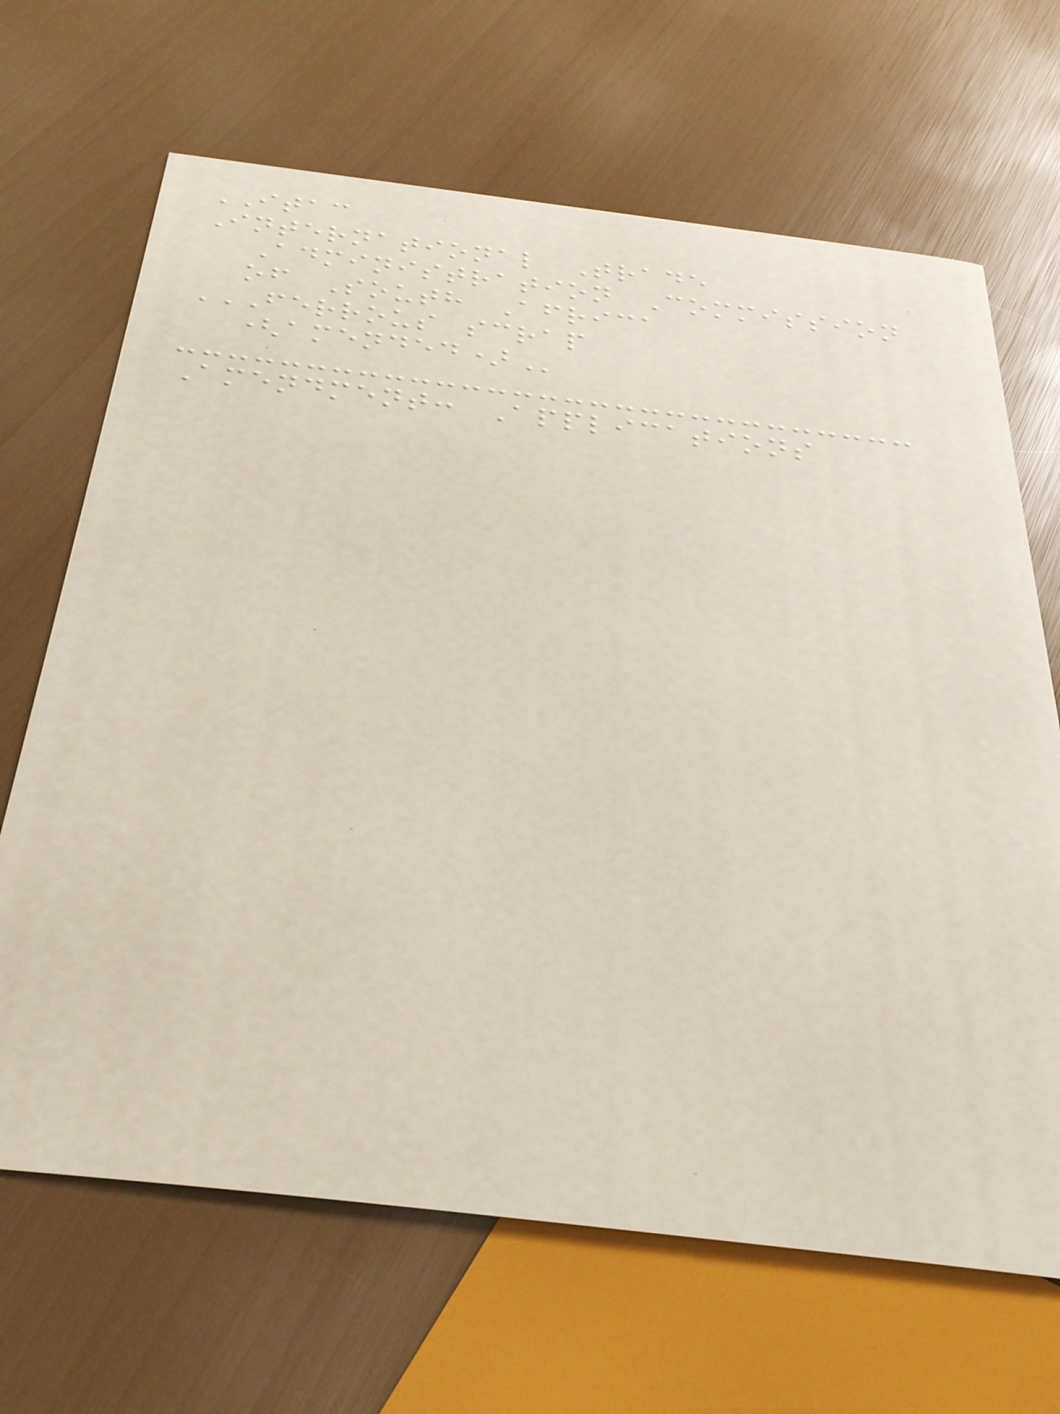ITAC
International Trade
Administration Commission
of South Africa
FERROUS SCRAP
(AMENDED)
Amendment: Applications
